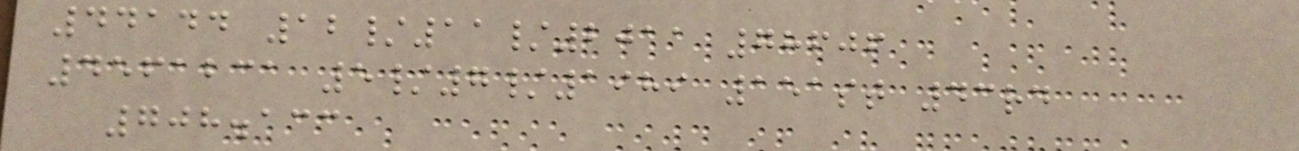44144 12/11/2011 78606
4561231 5/7/1989 151st 43rd
708.133
